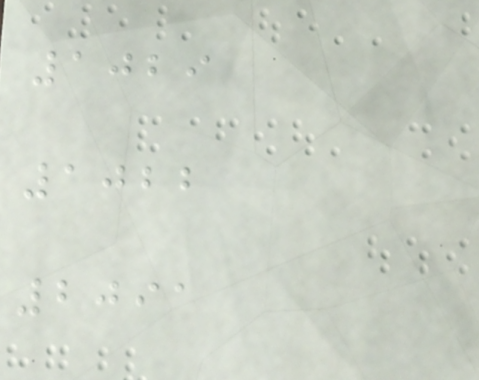1029
1022
2091
